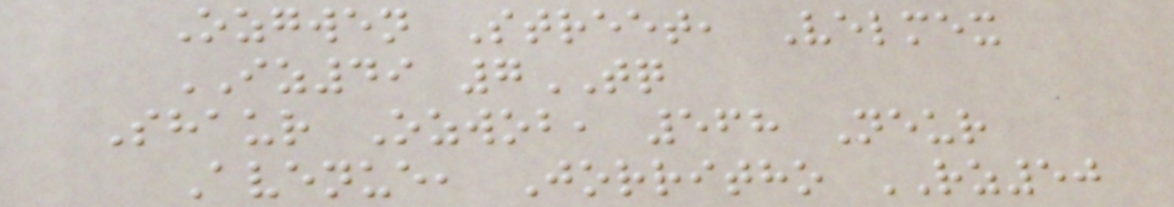Ozgwen Street, Velmex
IZ49 7TQ
Shaur Ozwob, 568 Neur
Avenue, Jorritho RZ50
